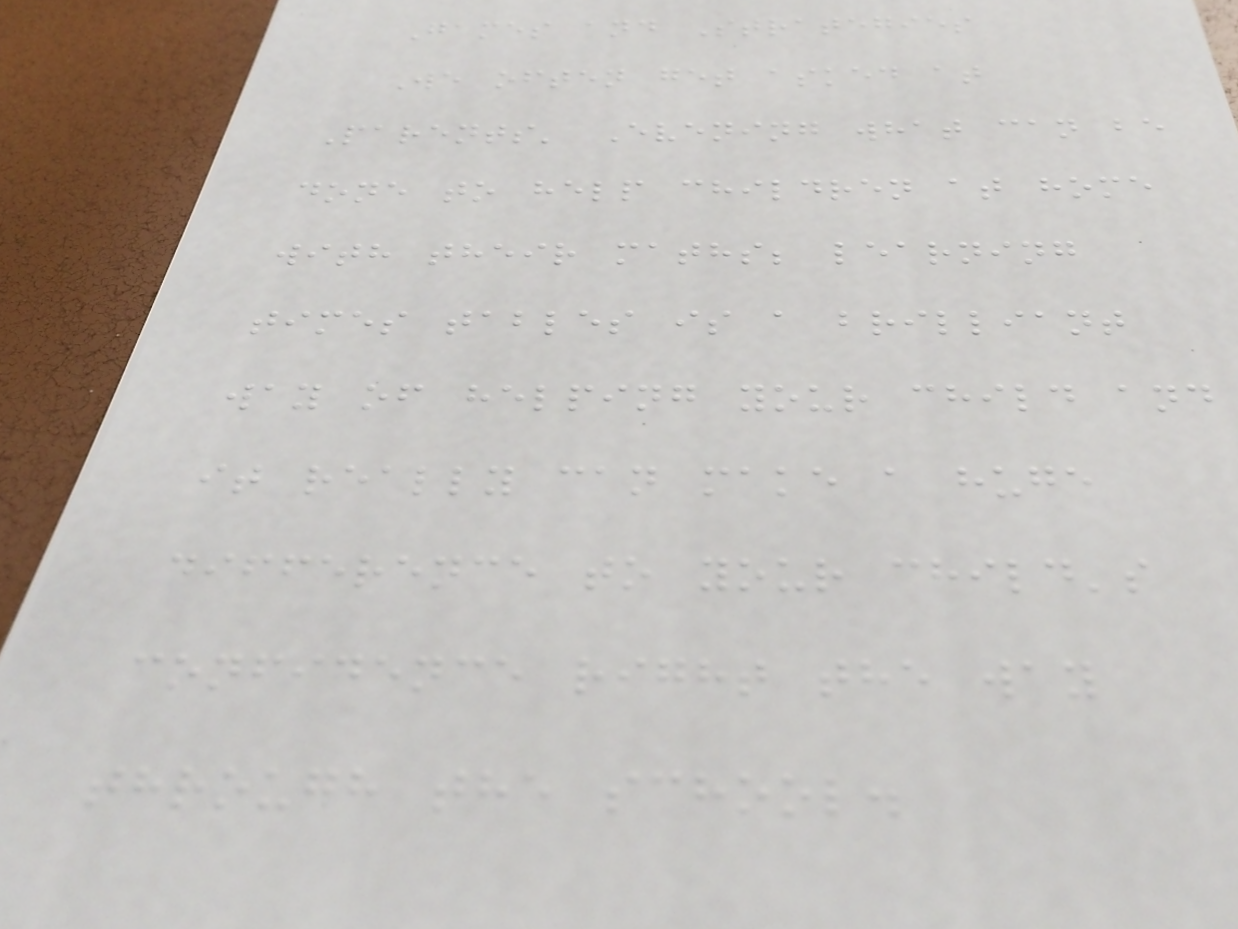Games and Strategies
We often get asked at
Parents' Evening what can be
done to help children at home
with their maths; learning
times tables is a brilliant
way of helping your child and
it really can make a huge
difference to your child's
confidence right the way
through the school.
